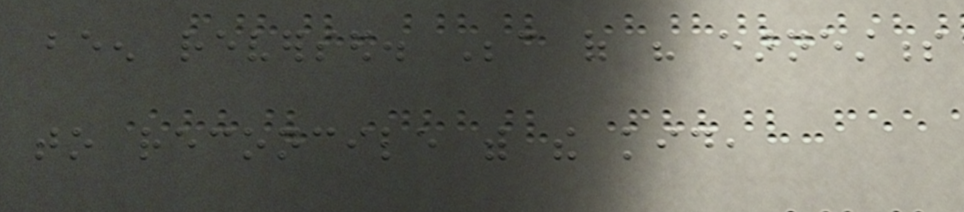been reversed. Because of his earnestness
to reconcile with the kid,
